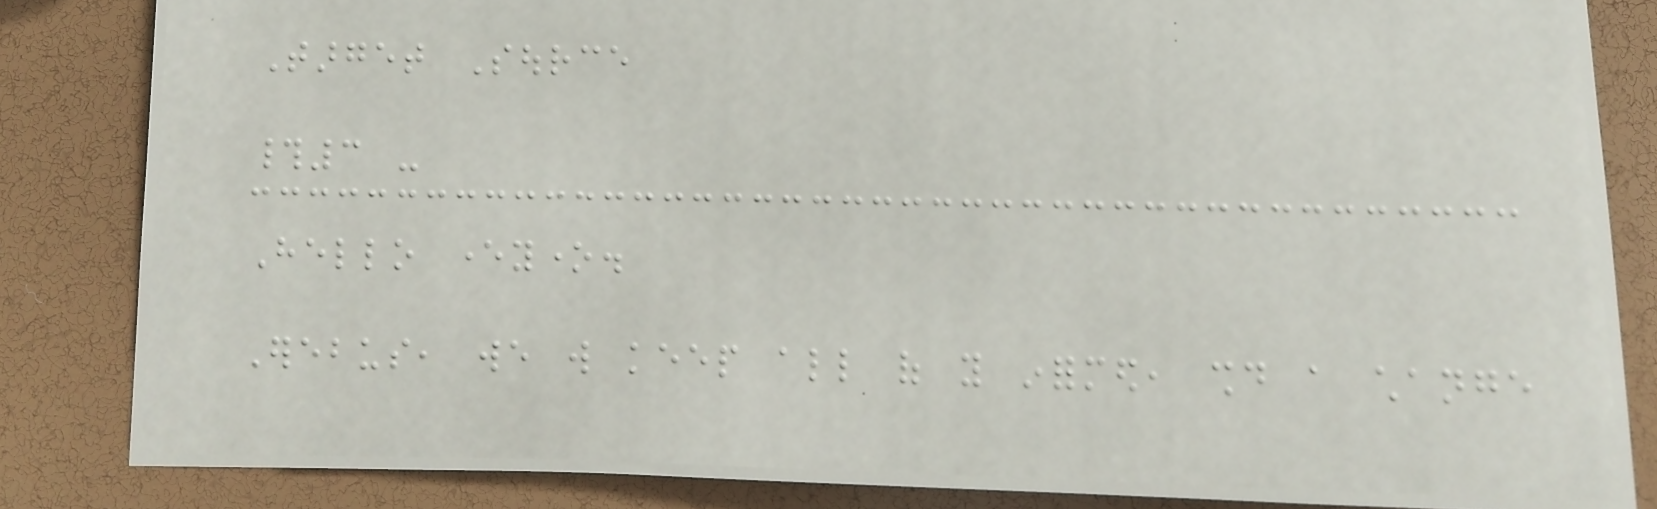Target Source
#3 -
Hello everyone.
Erebus, we will keep all of you informed, should a change
